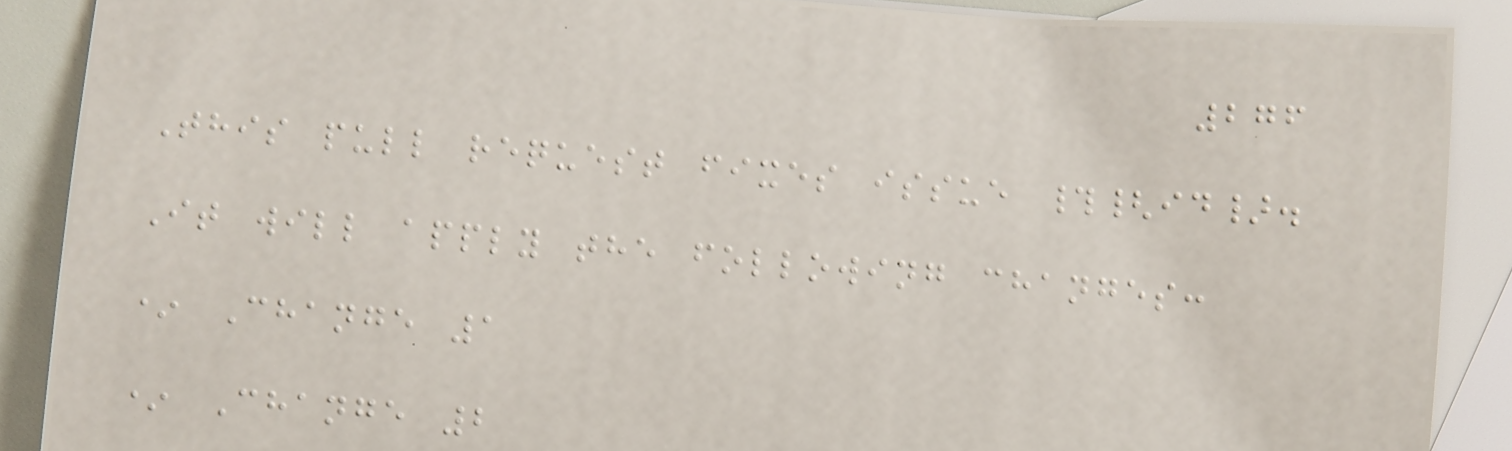276
This pull request fixes issue #{id}.
It will apply the following changes:
* Change 1
* Change 2
